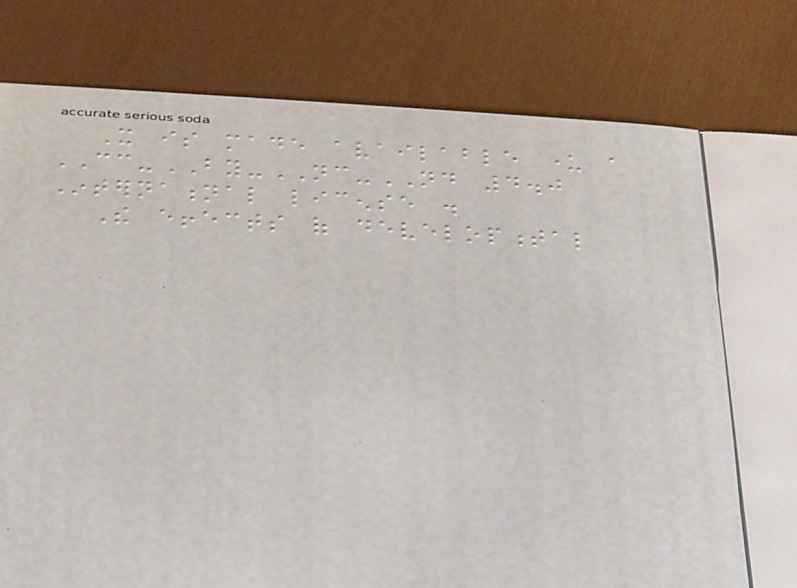It is made available under a
CC-BY-NC-ND 4.0
International license .
The effects of developmental
